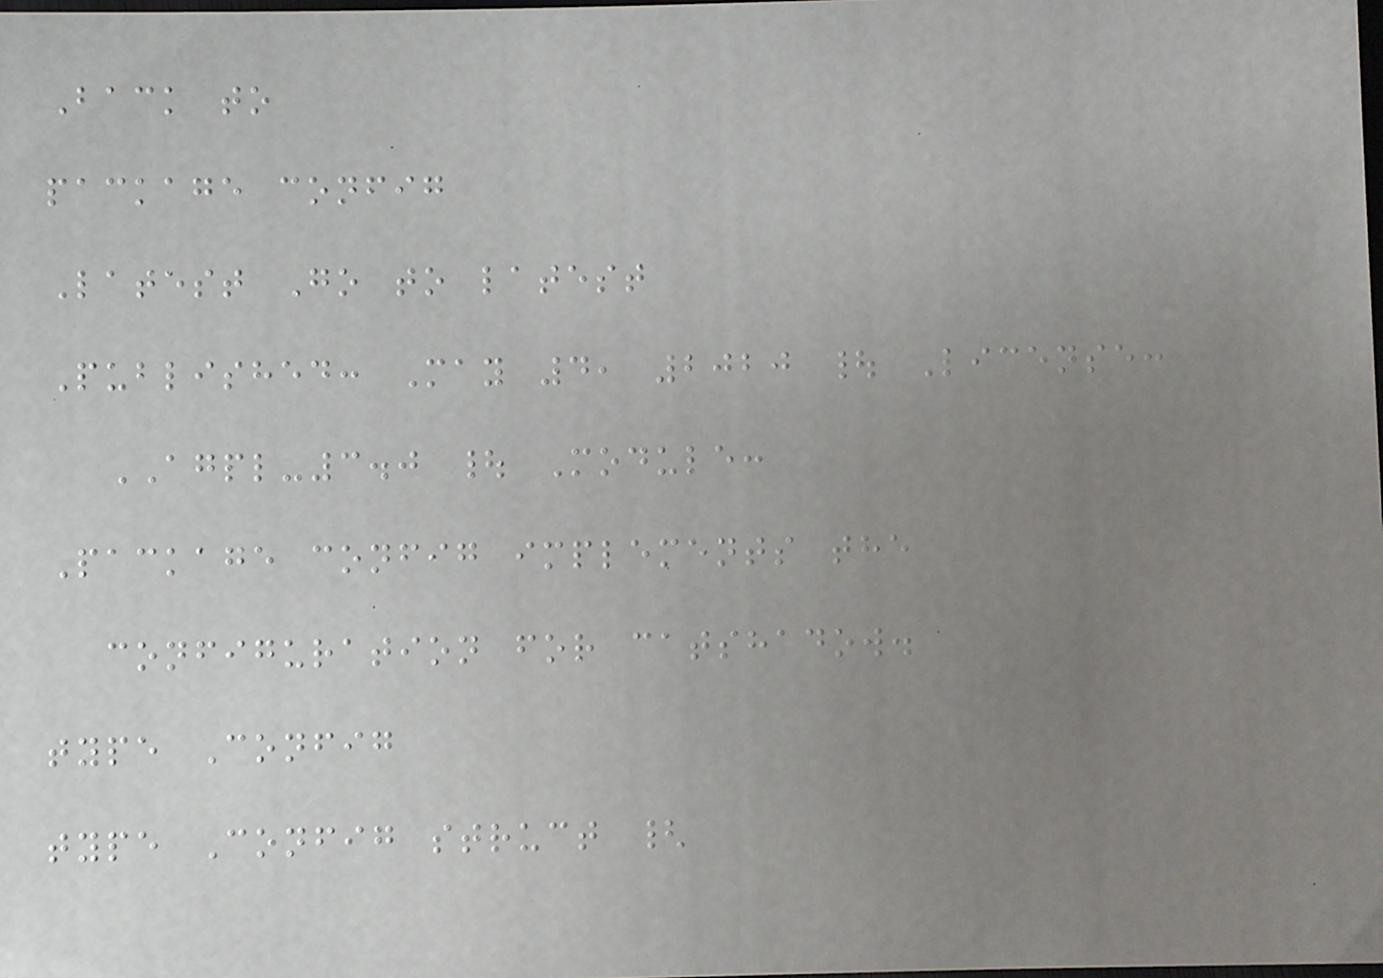Back to
package config
Latest Go to latest
Published: May 4, 2020 | License:
AGPL-3.0 | Module:
Package config implements the
configuration for catshadow.
type Config
type Config struct {
